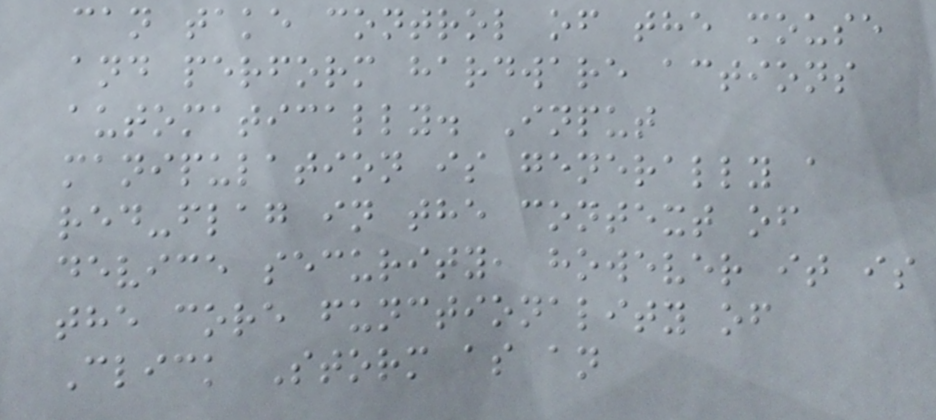can take control of the mouse
and perform hardware actions
automatically. Input
manipulation is generally a
red-flag in the context of
device security, however it is
the core functionality of
Click Storm as an
